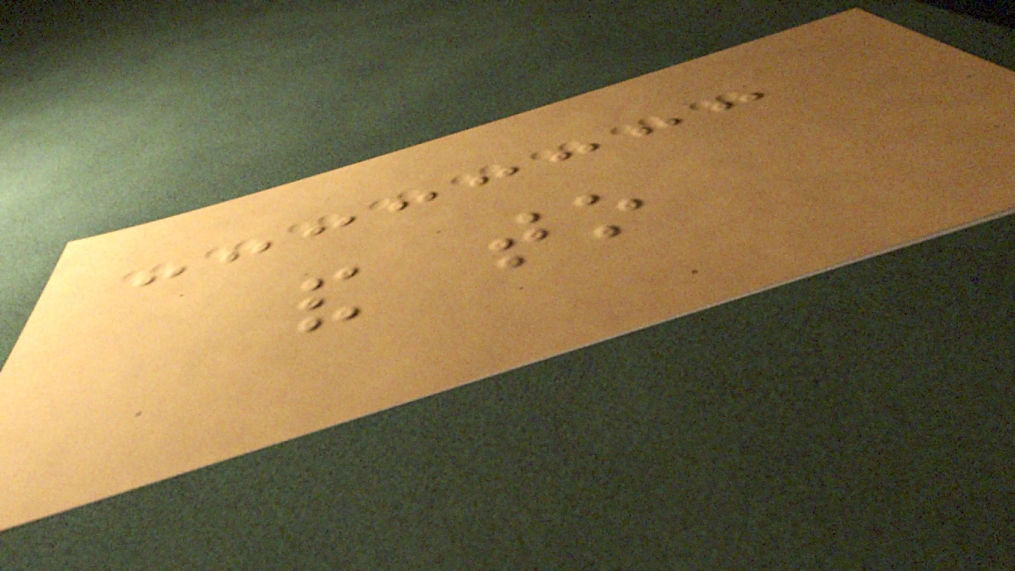and to
